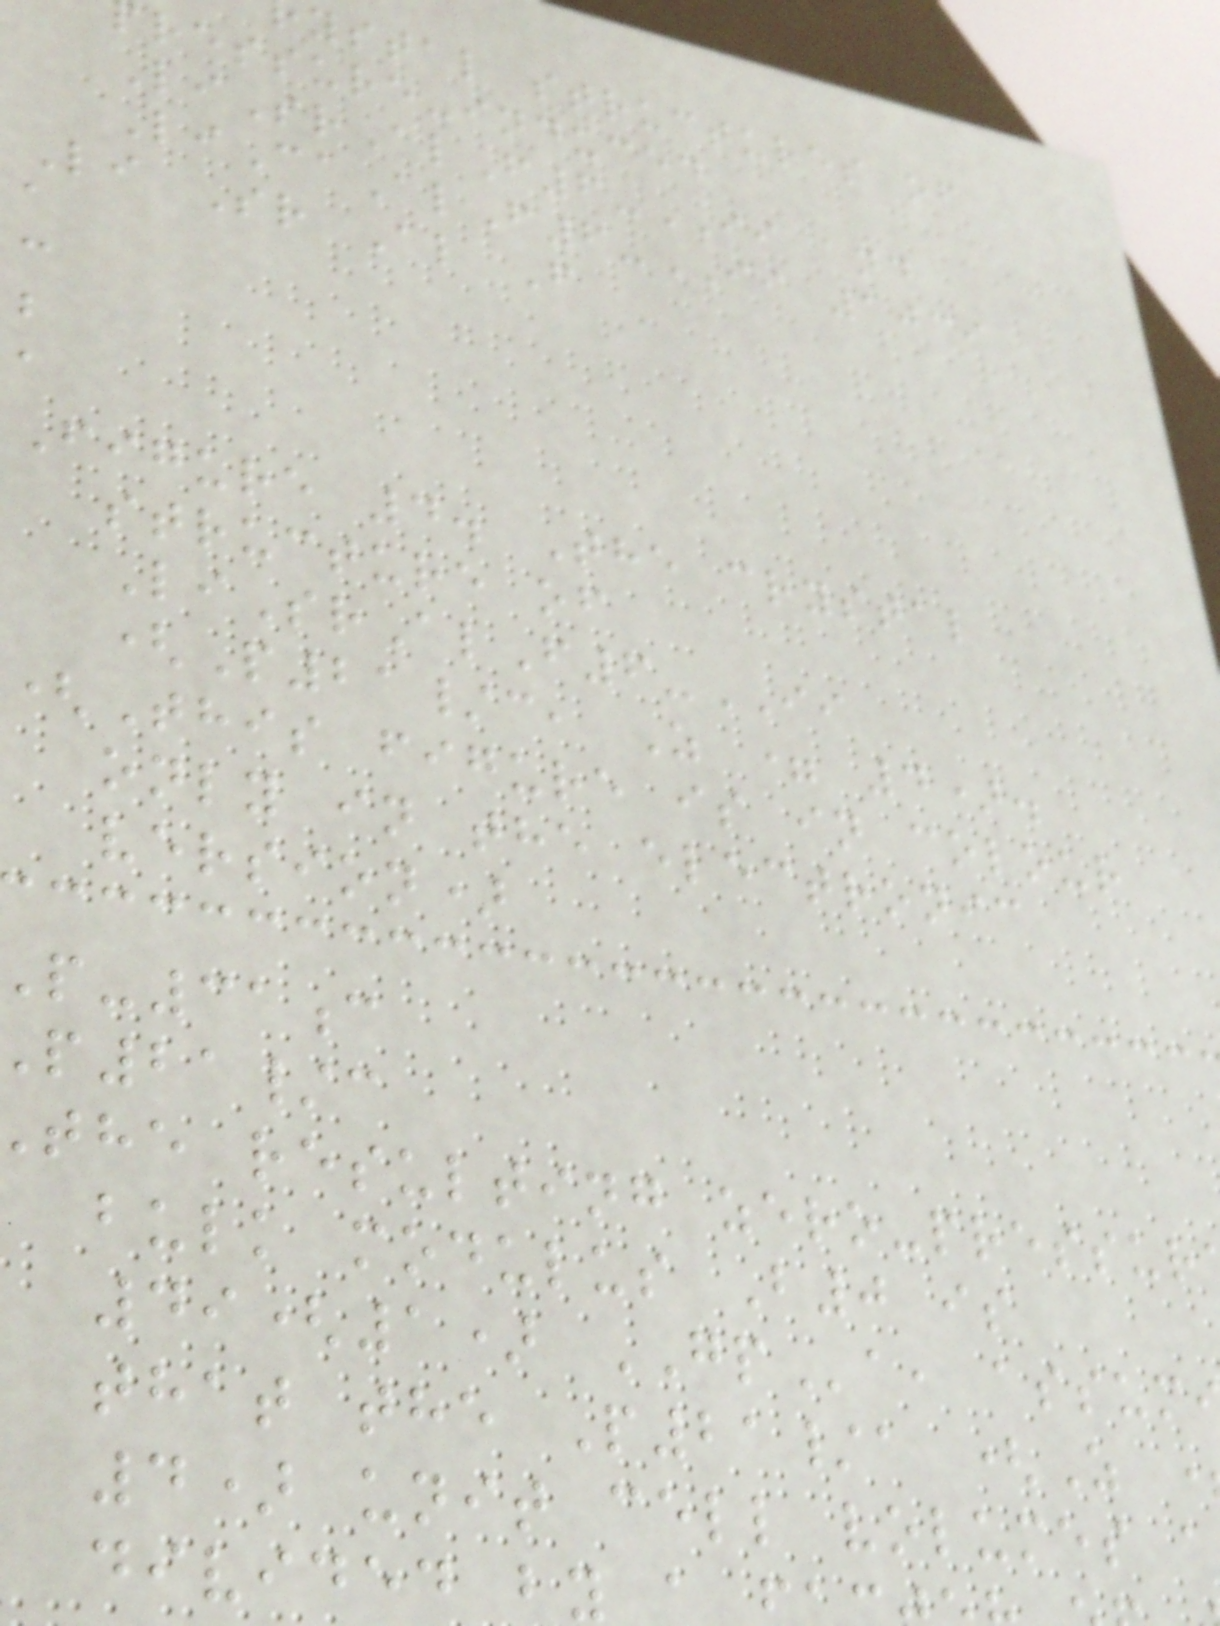ystal structures of
ressure-induced
LiSrAlF6-II and
LiCaAlF6-II 1039
Li Sr Al F
a
c
b
a
Figure 4. The crystal
structure of
LiSrAlF6-II
(P21/c, Z = 4).
(This figure is in colour
only in the electronic
version)
p-31c
p21/c
the resulting zero-pressur
bulk modulus B0 is
49(1) GPa, assum
that the P21/a (Z
4) unit cell volumes a
divided by
